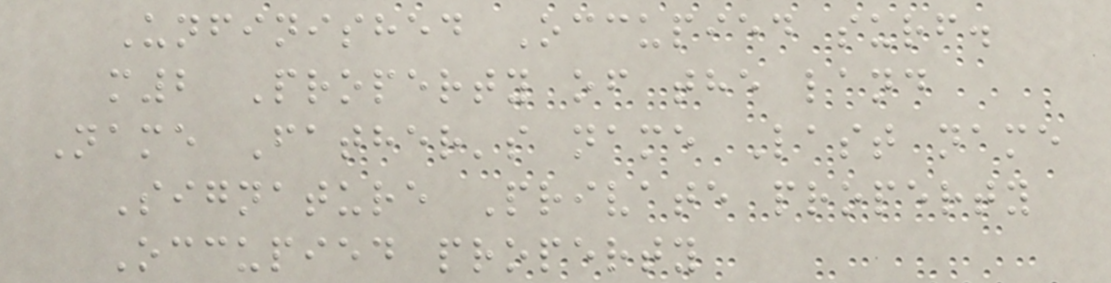Unfinished Occupied surf.
m2 Property of the land
Name Father's name Last name
Signature Private property
Occupied property
